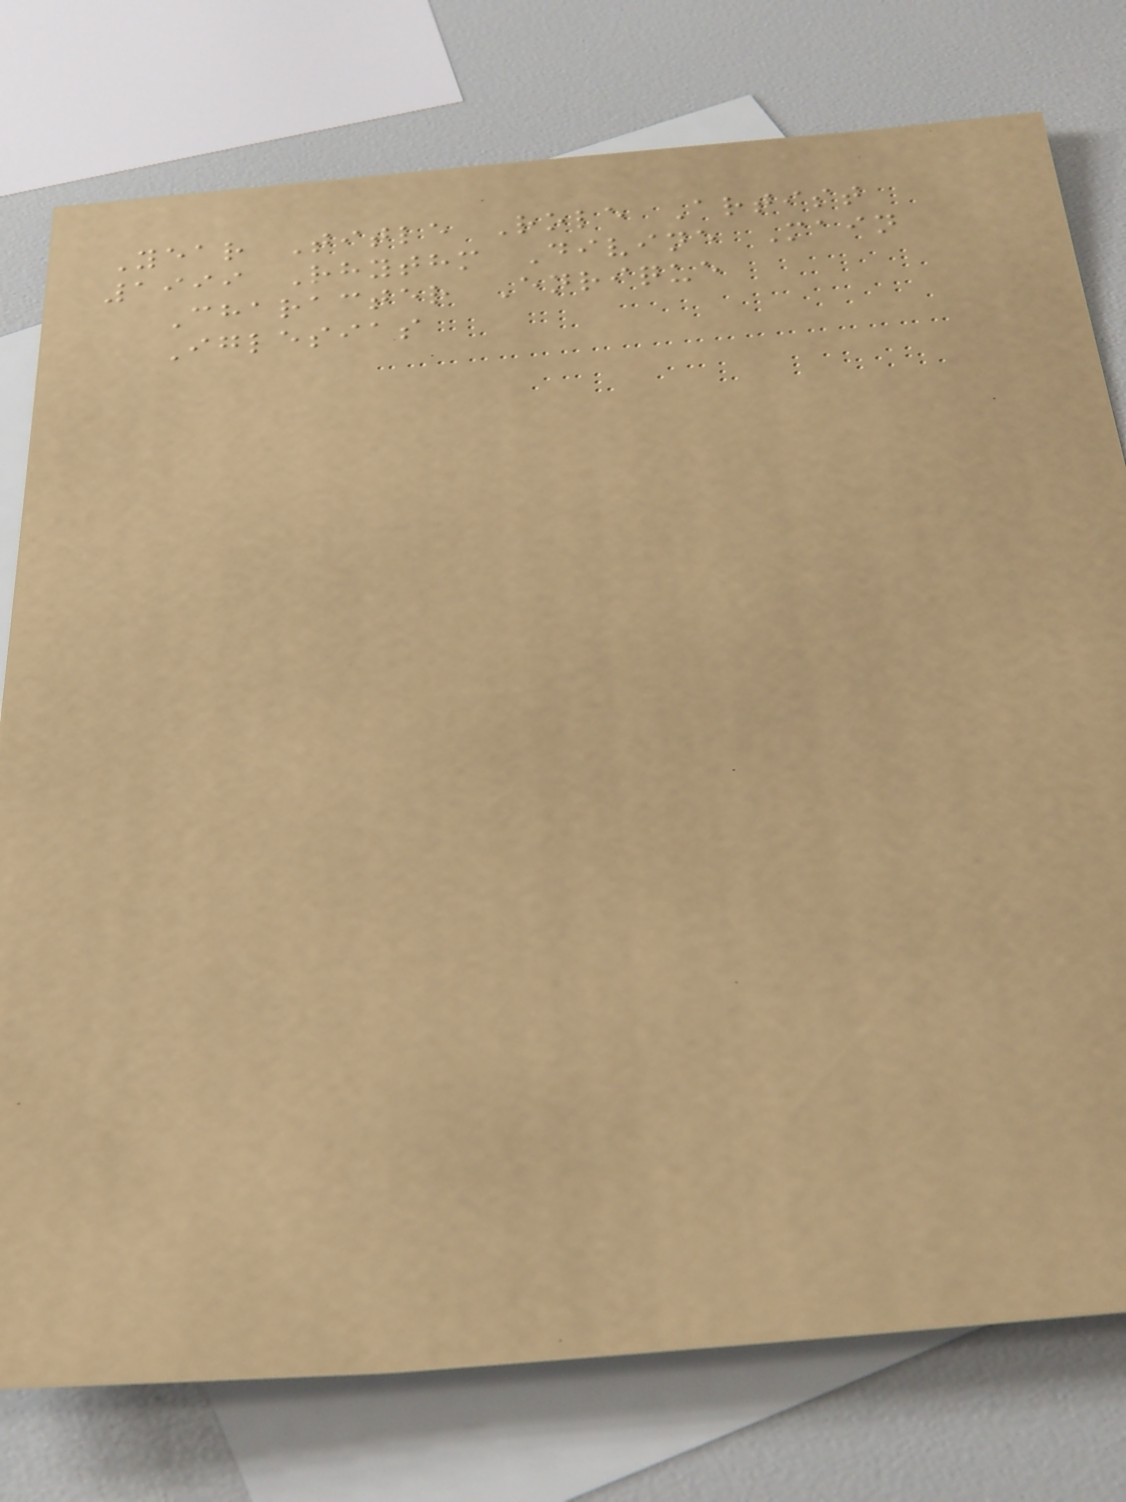Year Title Role Artist
1999 Rhythm Divine Main
Character Enrique
Iglesias
